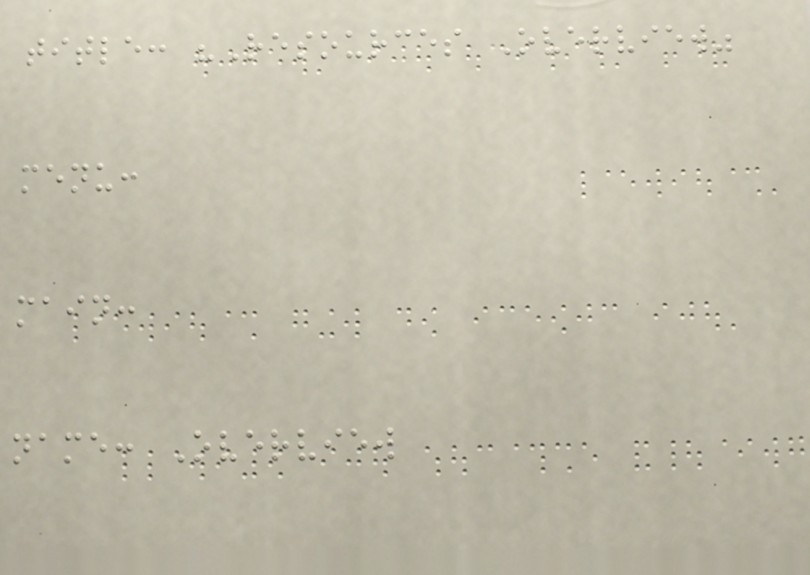title: "Resources Overview"
menu:
main:
name: Overview
